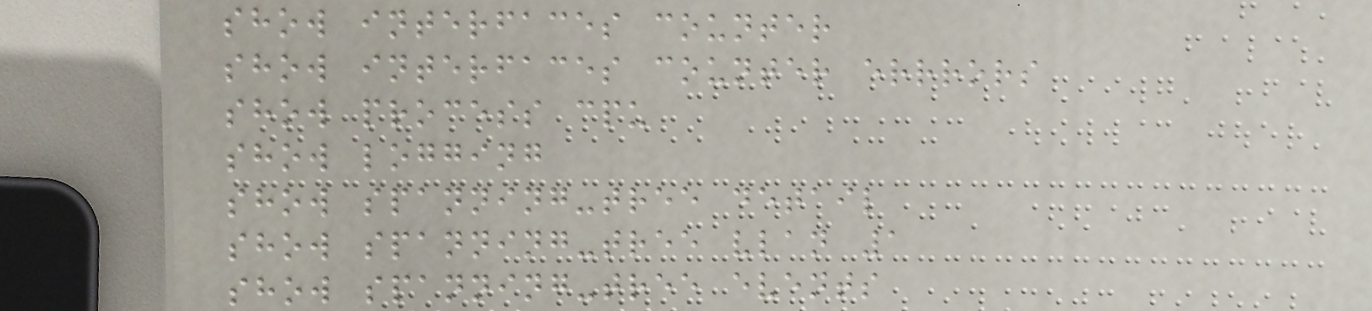show interfaces counter
show interfaces counter errrors
show process cpu
show logging
show spanning-tree detail
show spanning-tree vlan 1
show spanning-tree events
